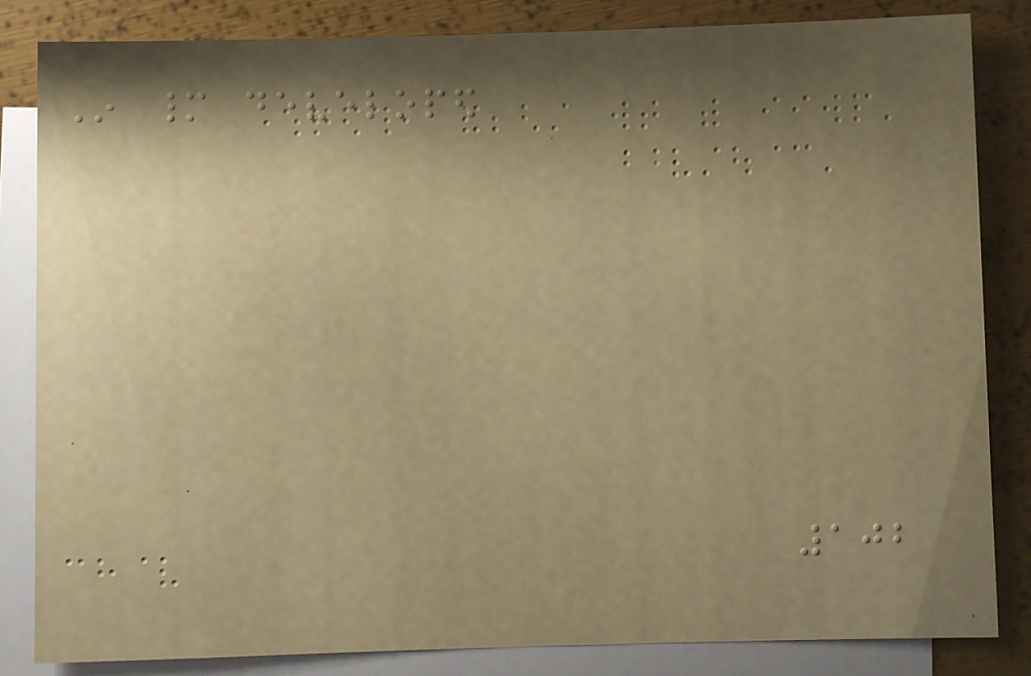In many developed
102
